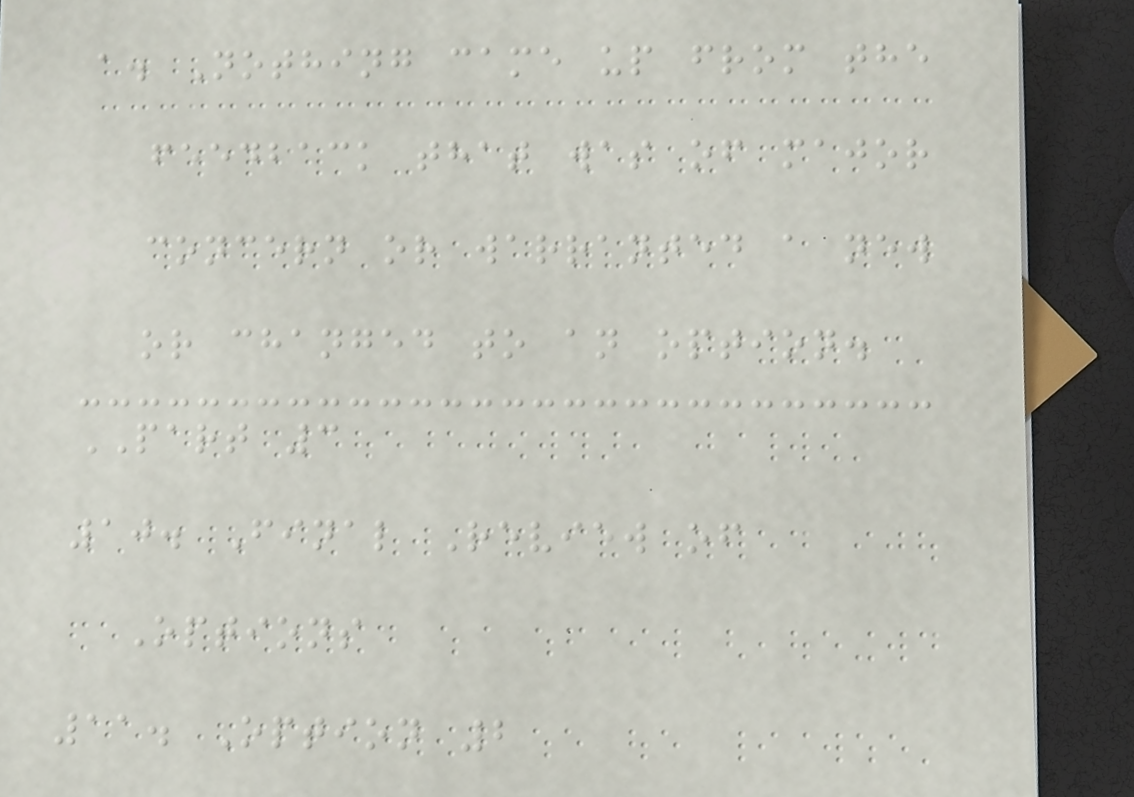a. Nothing came up from the
feedback that was of major
concern or warranted a new
or changed to an option.
PART 3
10. Final Review of
Options
11. Option 2
